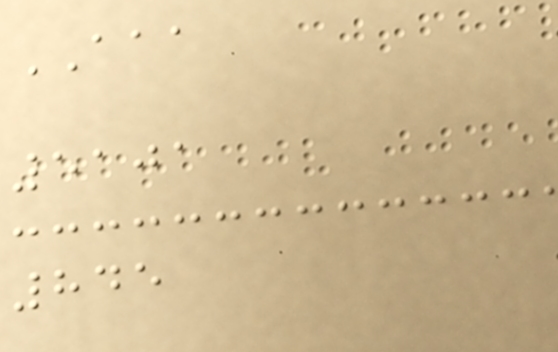AAA
5101
845
